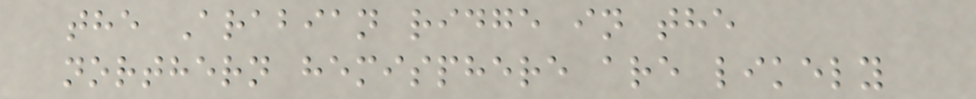the Arabian ridge in the
northern hemisphere are likely
